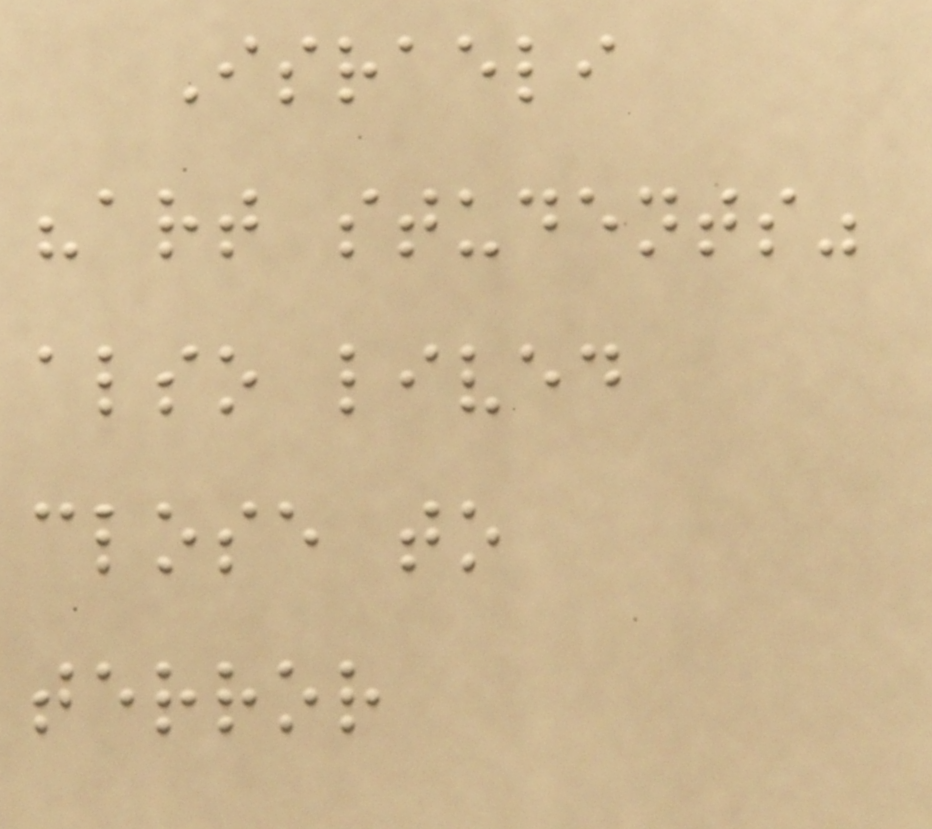Israeli
"art students"
also lived
close to
terror
